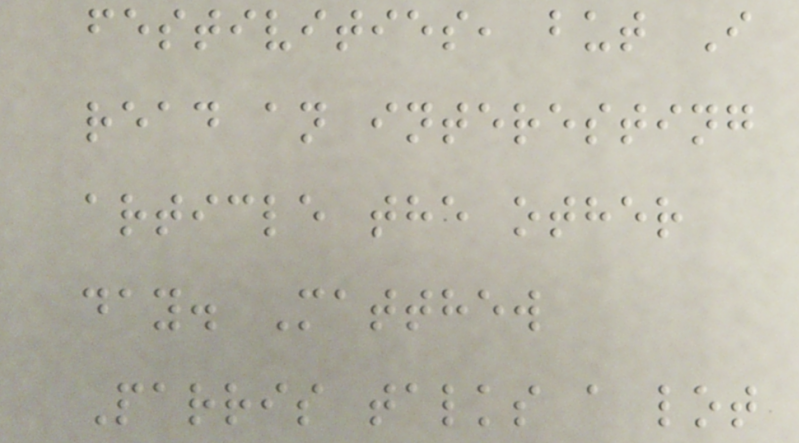festivities, but I
read an interesting
article the other
day. Matthew
Parris talks a lot
